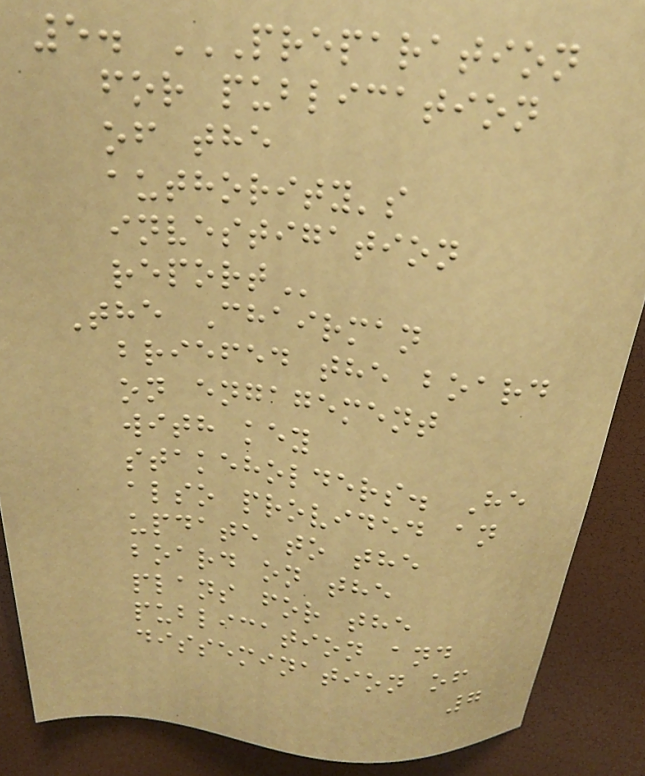5. PREPARATION
FOR PUBLICATION
OF THE
AUTHORITY'S
INVESTIGATION
REPORT
The Chairman
briefed the board
on engagement
with key
stakeholders. He
also provided an
update to the
board on the
plans for the
publication and
dissemination of
7
